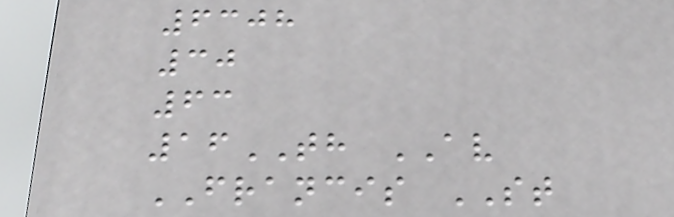6308
30
63
16TH AV
FRANCIS ST
